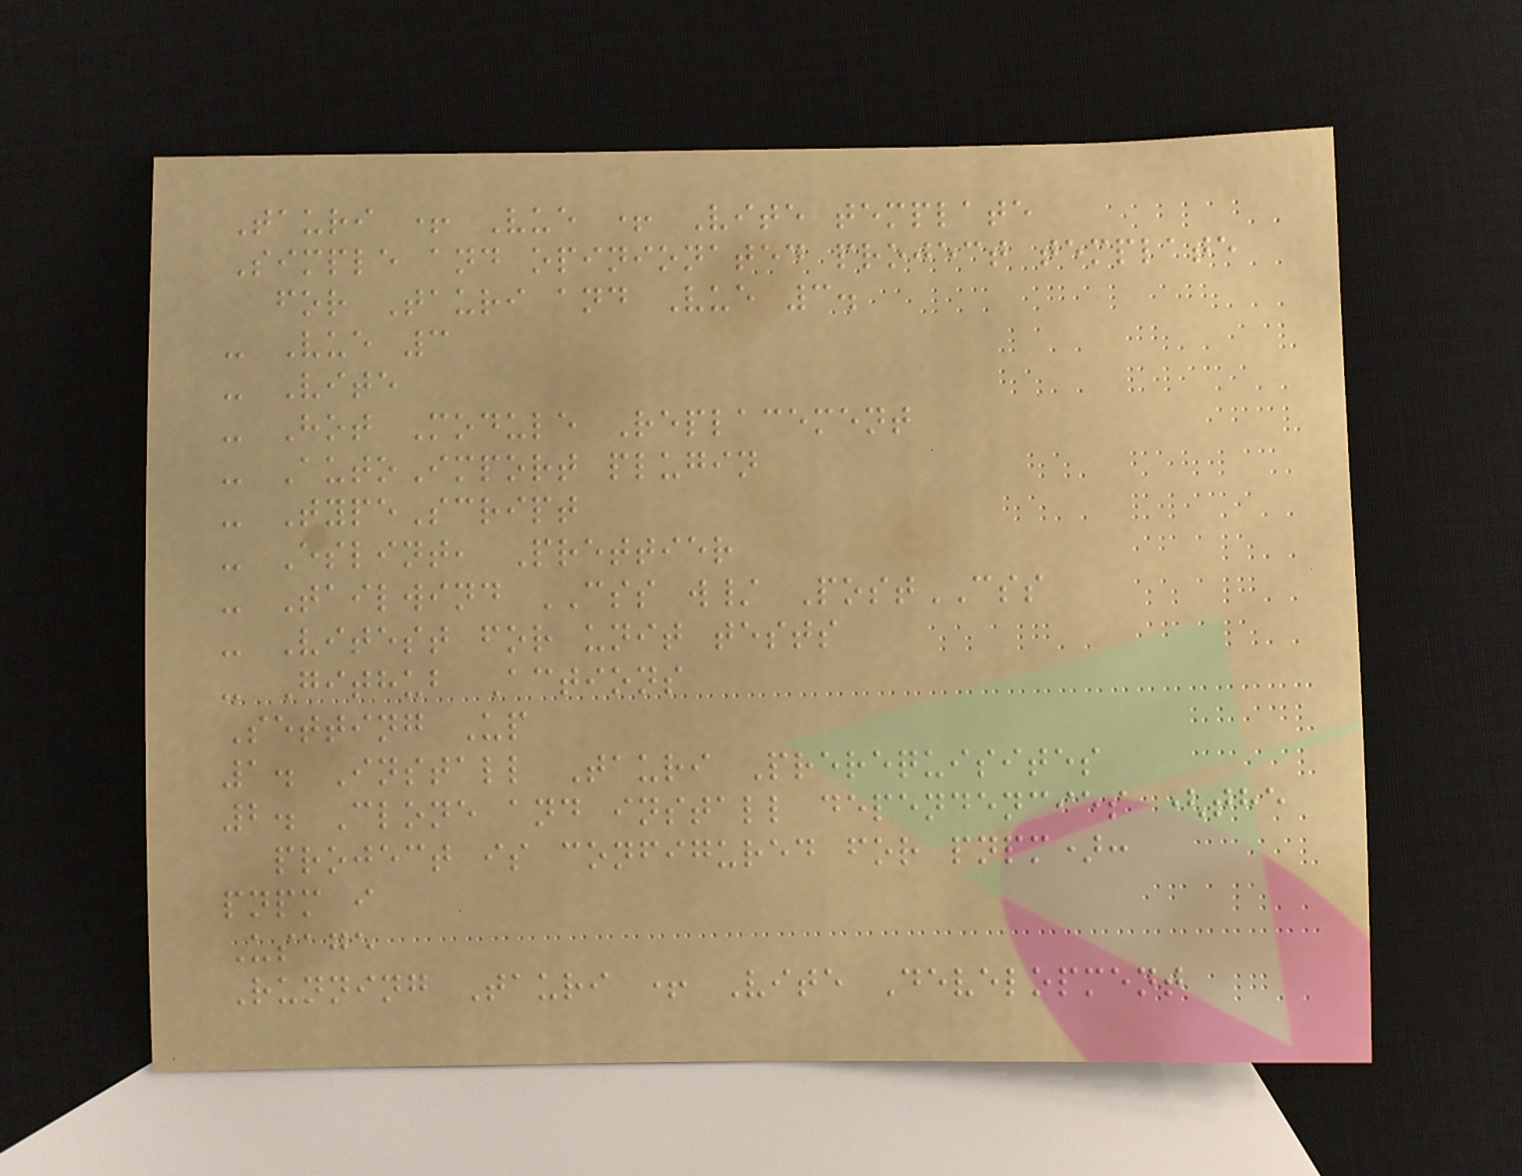Tauri + Vue + Vite template
Simple and opinionated project template
for Tauri and Vue 3.
- Vue 3
- Vite
- Hot Module Replacement
- AutoImport plugin
- TypeScript
- Eslint, Prettier
- Tailwind CSS w/ PostCSS
- Vitest for unit tests
- Github Actions
Setting Up
1. Install Tauri Prerequisites
2. Clone and install dependencies (the
project is configured for pnpm):
pnpm i
Usage
Running Tauri + Vite Development
